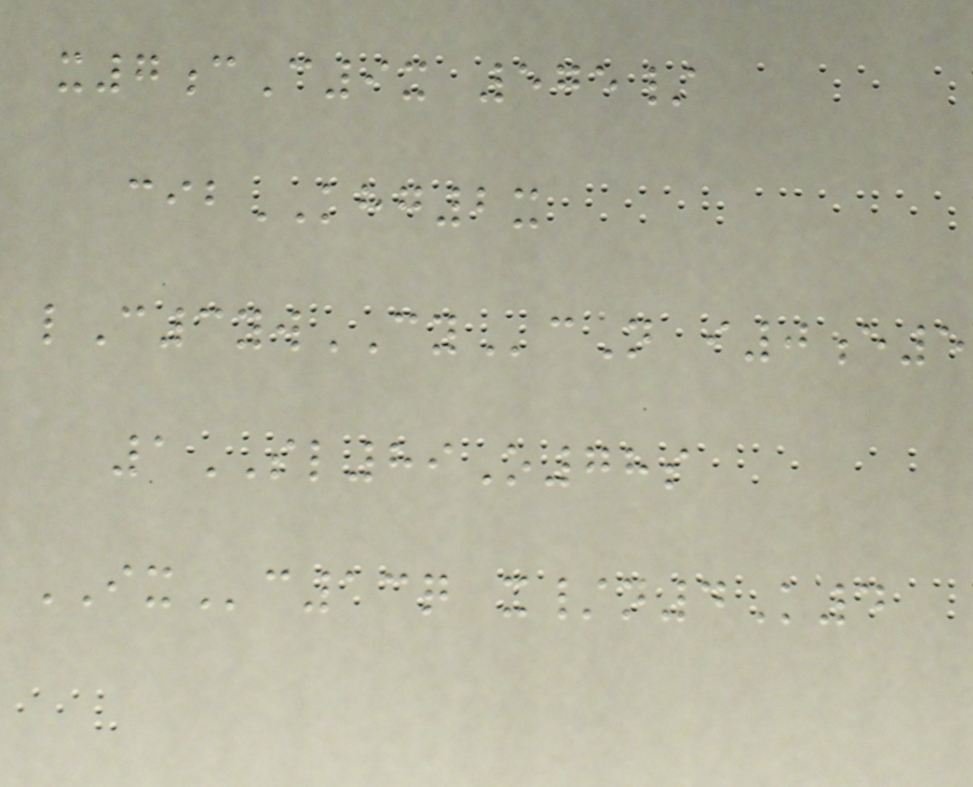x7cC9x 575/
cibKHG2x
lC3ywCYcN i0e5
1SL89O78s
IXc13q x/n4K4
